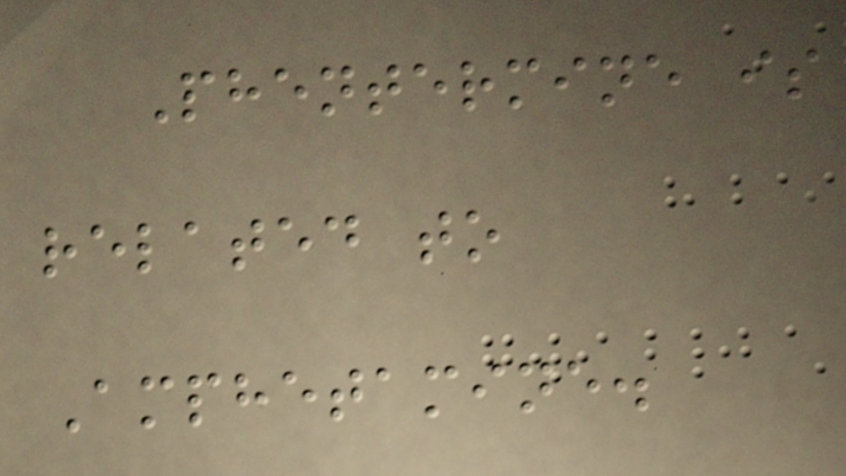Phentermine is
related to
Amphetamine.
